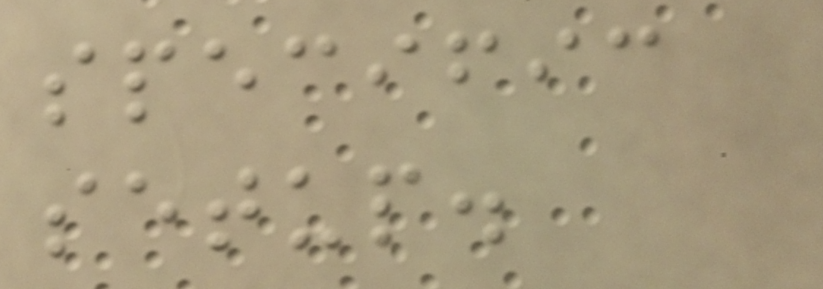specific
setup.
